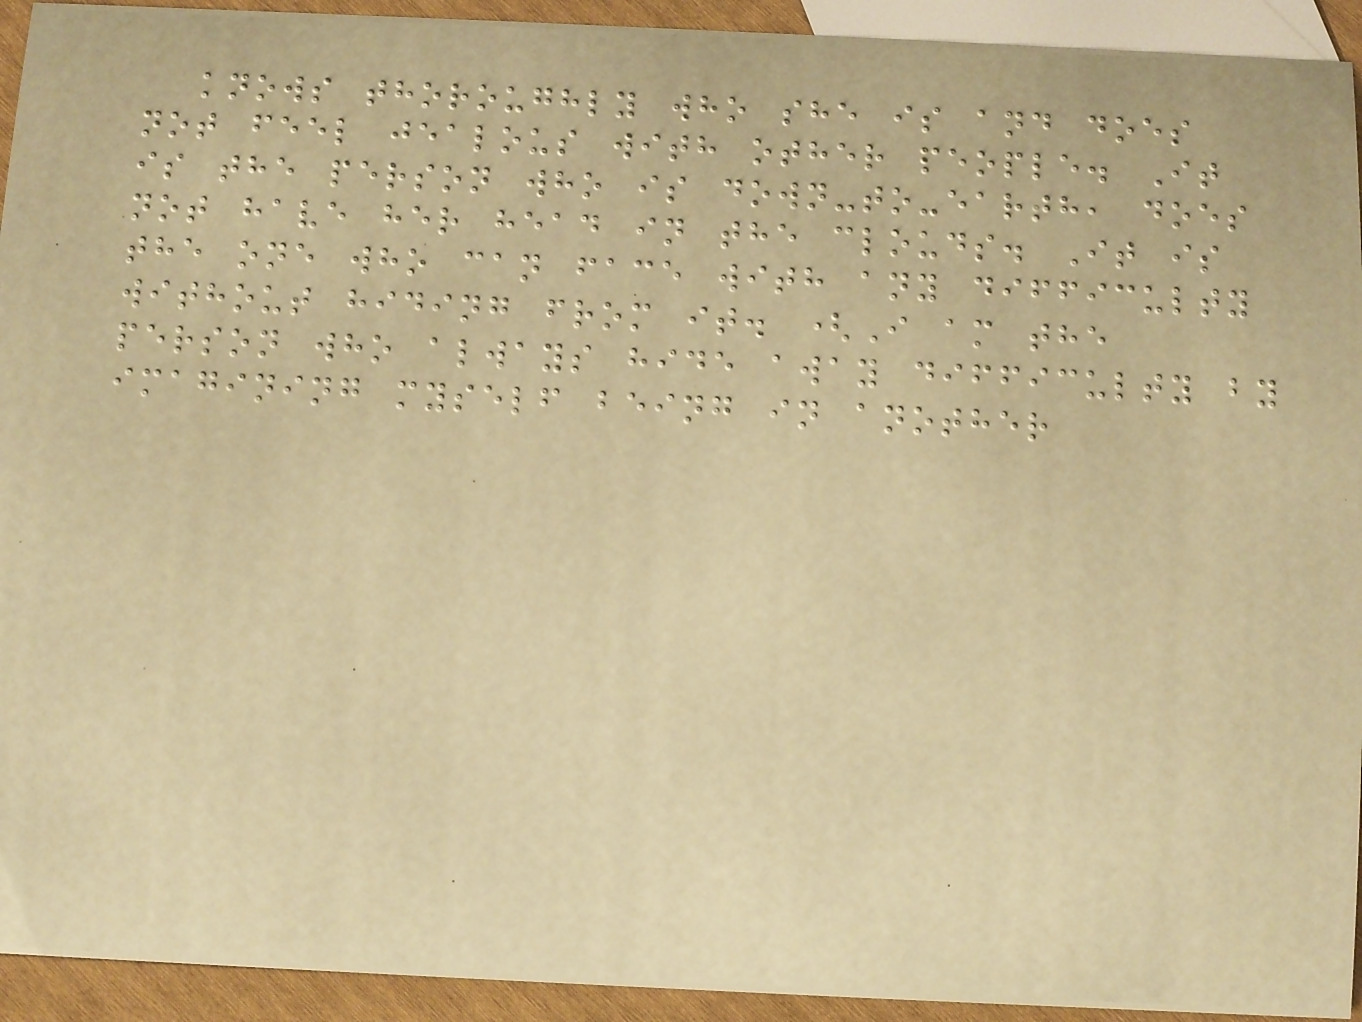knows thoroughly who she is and does
not feel jealous with other people. It
is the person who is down-to-earth, does
not have her head in the clouds. It is
the one who can face with any difficulty
without hiding from it. (I am the
person who always hide away difficulty by
imagining myself being in another
